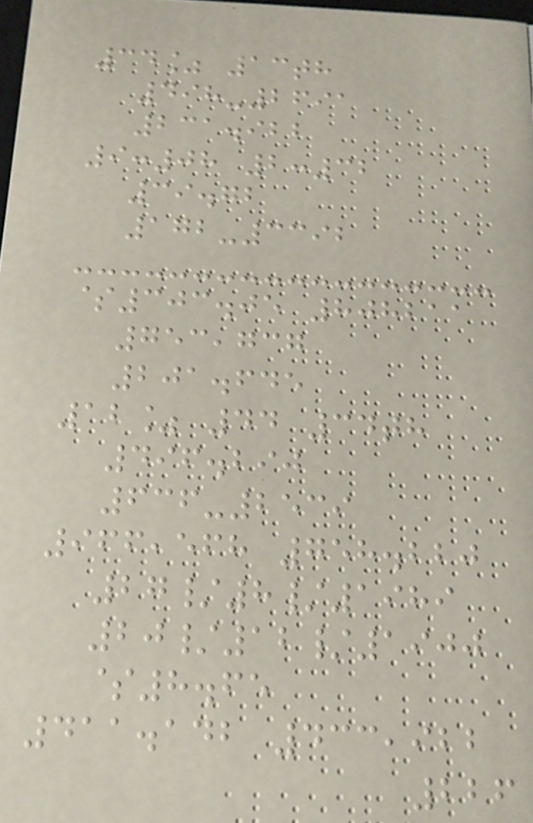34% 13th
498-2691
231.922
9:08 2:32
39.72
172-3392
$303.05 808211
753,737
201.645
12% 44 34th
496.290
636-2539
966,568 758.220
27/8/1989
20/12/1900
$8.65
411.142 433,922
226
